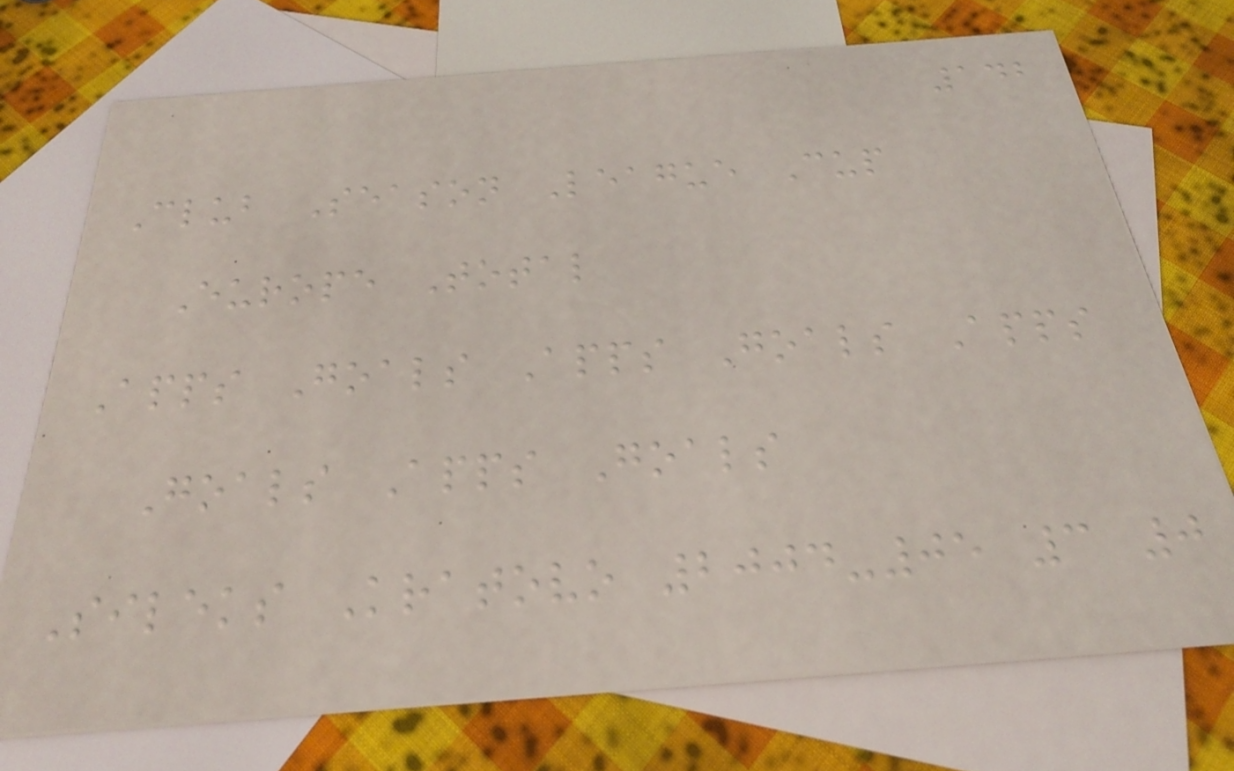142
Club Season League Cup
Europe Total
Apps Goals Apps Goals Apps
Goals Apps Goals
Sileks Kratovo 2004-05 3 0
